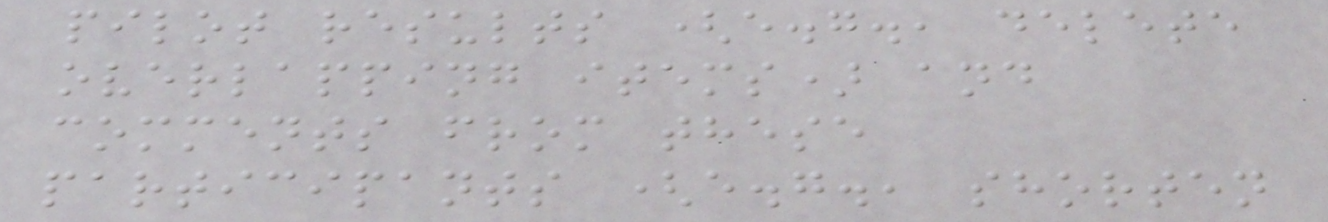pilot results (e.g., delete
overlapping items) and
comments from these
participants (e.g., shorten
